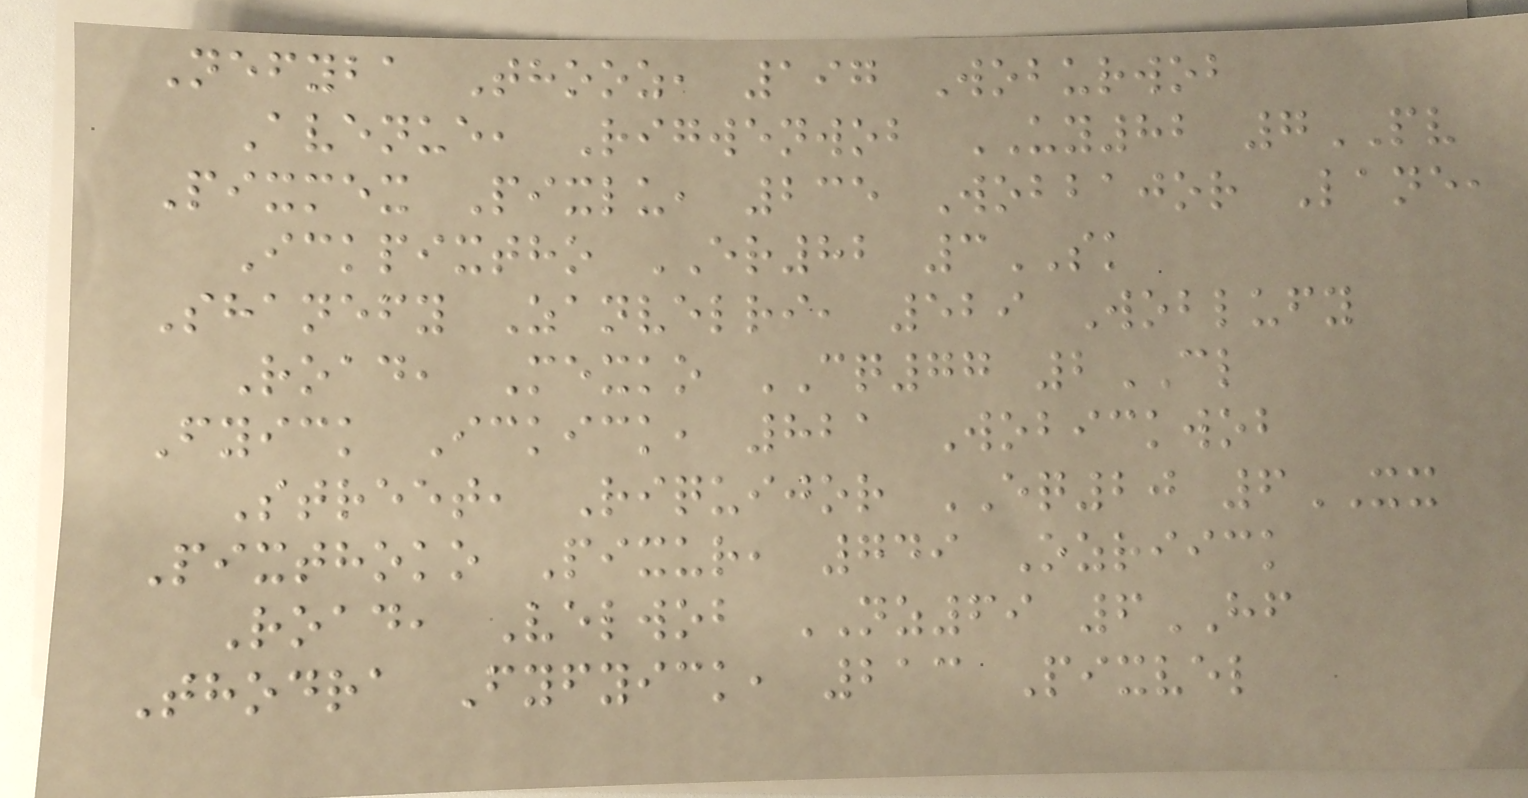Nefyba Thooz, 197 Woburwob
Avenue, Rigwenwob UY82 7PV
Pixmex Pixlu, 235 Wobbajor Lane,
Ickpixtho ER82 3SK
Shanefy Zanvelri, 529 Woblufy
Road, Mexko CQ77 2CL
Fyick Ickick, 821 Wobickwob
Street, Riquijor EQ20 6XX
Pixthoko Pixur, 749 Ozriick
Road, Velwob NZ69 6HF
Thodra Fyfyick, 213 Pixvel
